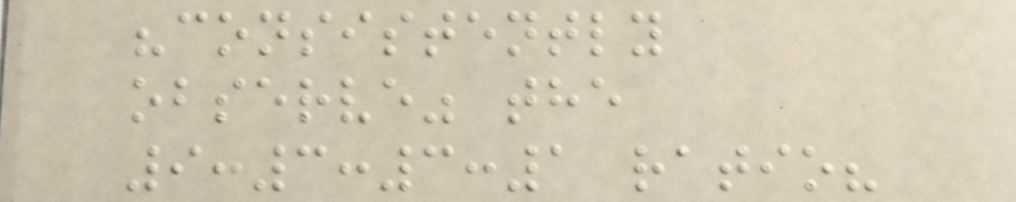"consistently
observe" the
9:3:3:1 ratio?
